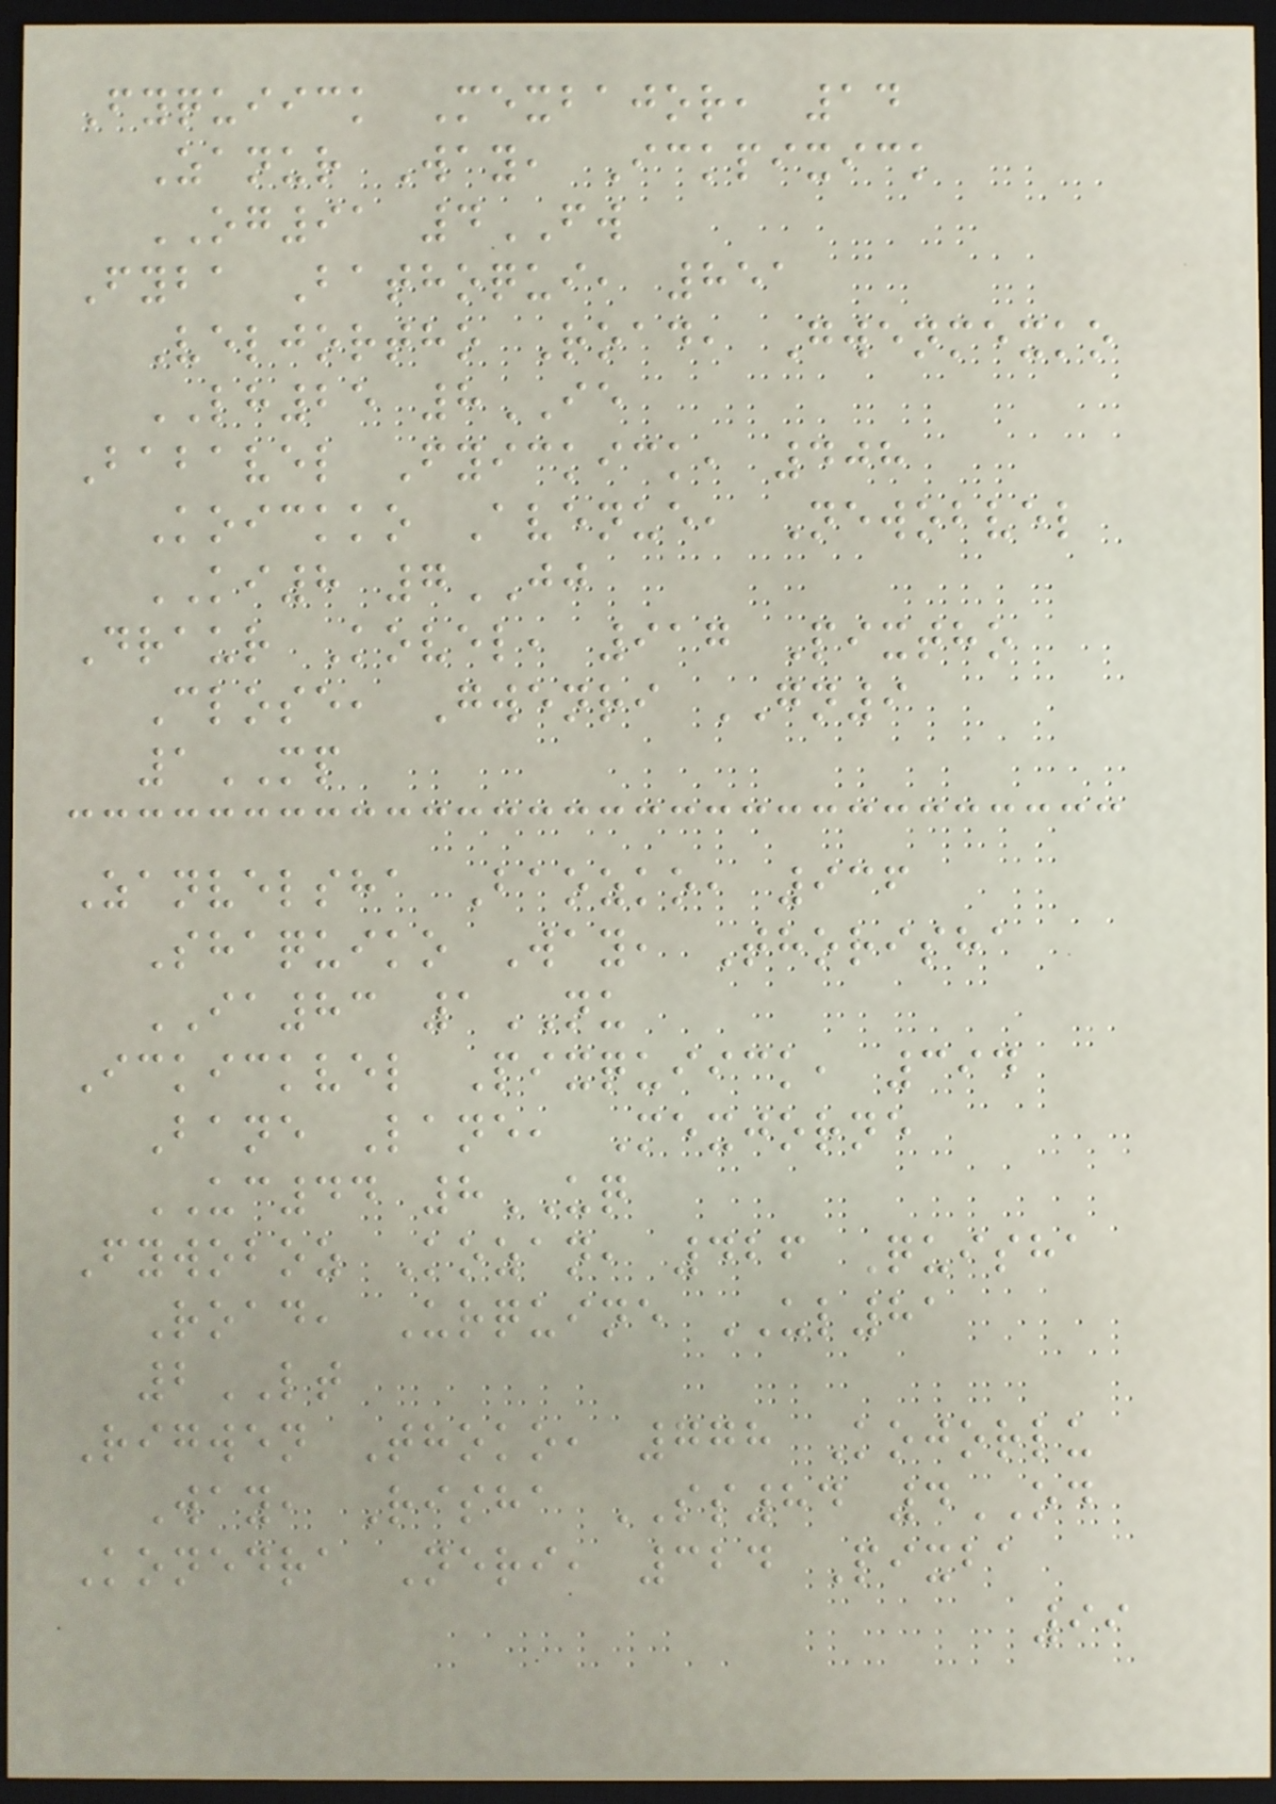Fyquiick Mexbajor, 14
Zanur Way, Ickpixick
OG91 4FW
Fyba Bathoqui, 851
Veljortho Road, Gwenmexko
LH25 8IE
Babavel Fyickick, 408
Koickko Avenue, Newobvel
KI8 7JJ
Draur Kovel, 917 Pixtho
Close, Gwenri GN9
1MP
Zanvelsha Baozko, 936
Shaquiko Way, Thorisha
IA83 1NU
Ickickvel Pixquiick, 394
Bane Lane, Mexjorne
UC44 8UQ
Fywoboz Kozan, 426 Quisha
Road, Urquine UL81
2LT
Rigwen Thoko, 778 Kojorlu
Way, Risha SS84 4OD
Konedra Neri, 324 Pixba
99
